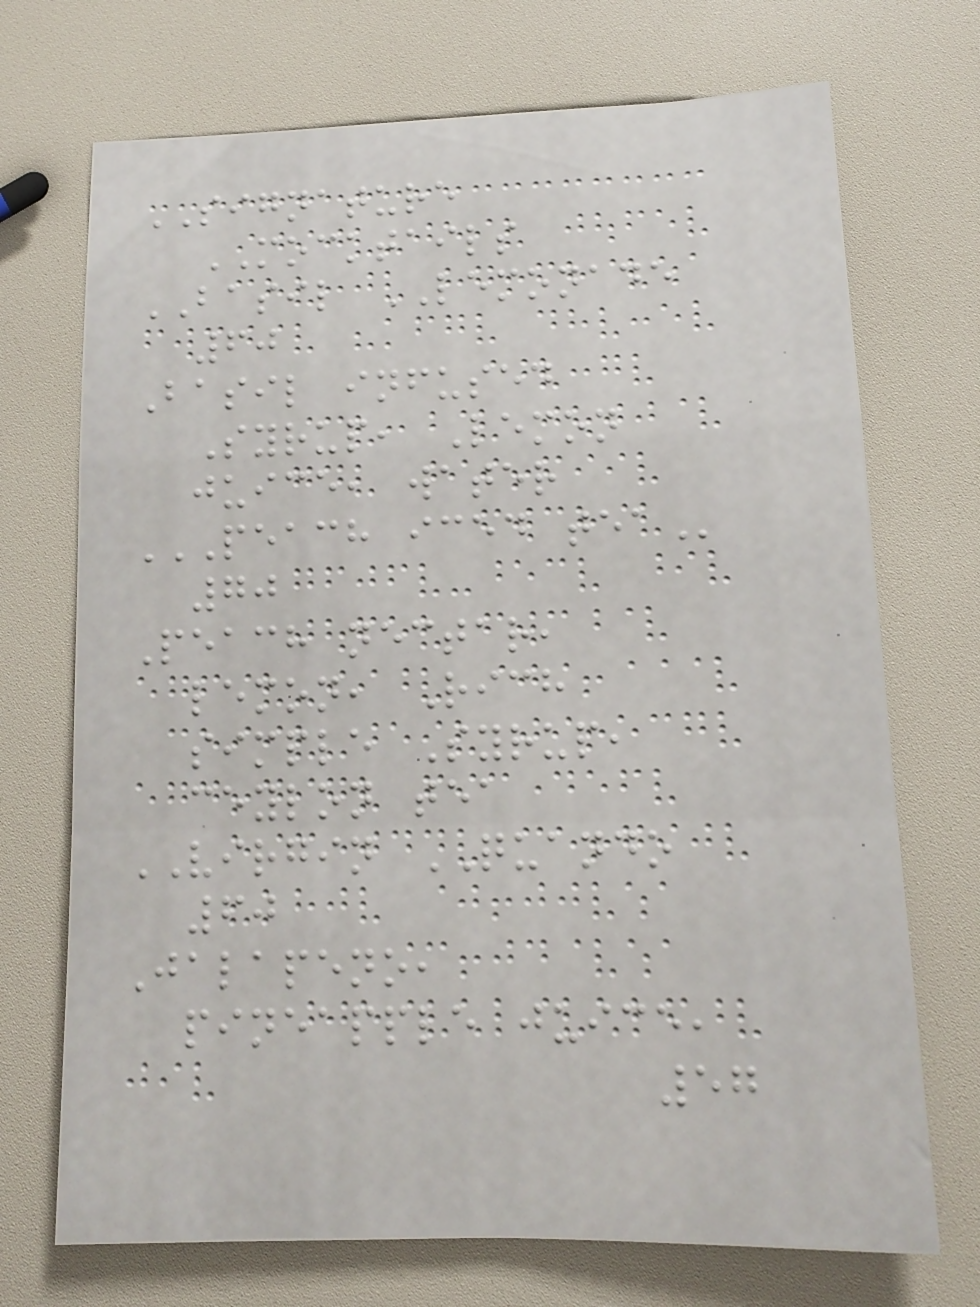SIGNATURE
MOCKTAILS
BASIL LEMONADE
60
Basil infused
Syrup, Lemon
juice, water
PEACH ICED TEA
70
Peach nectar,
lemon, Rich
simple Syrup,
ceylon tea
VIRGIN QUANDO
60
Jalapeno,
pineapple juice,
57
